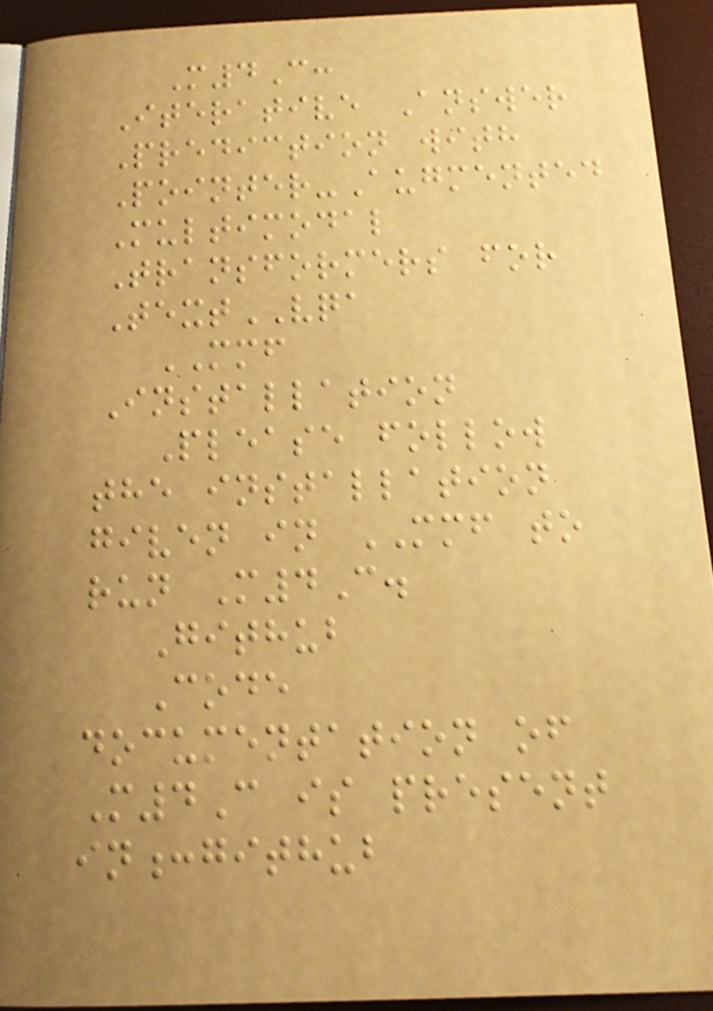M4C:
Iterative Answer
Prediction with
Pointer-Augmented
Multimodal
Transformers for
TextVQA
MMF
Installation
Please follow
the installation
given in MMF to
run M4C.
Github
Code
documentation of
M4C is present
in:github
